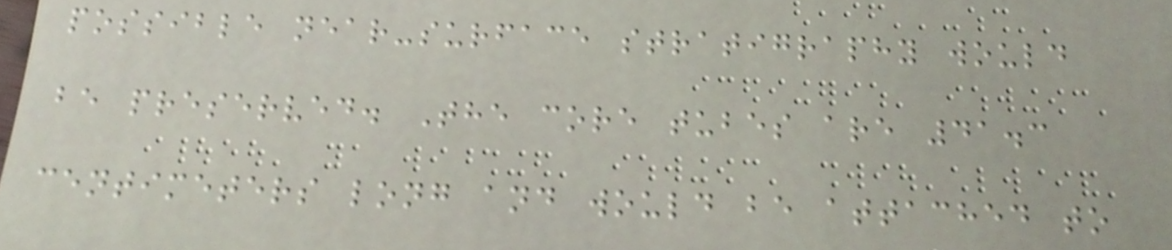possible near-surface stratigraphy would
be preserved. The core tubes are 41.3
centimeters long and would be attached to
